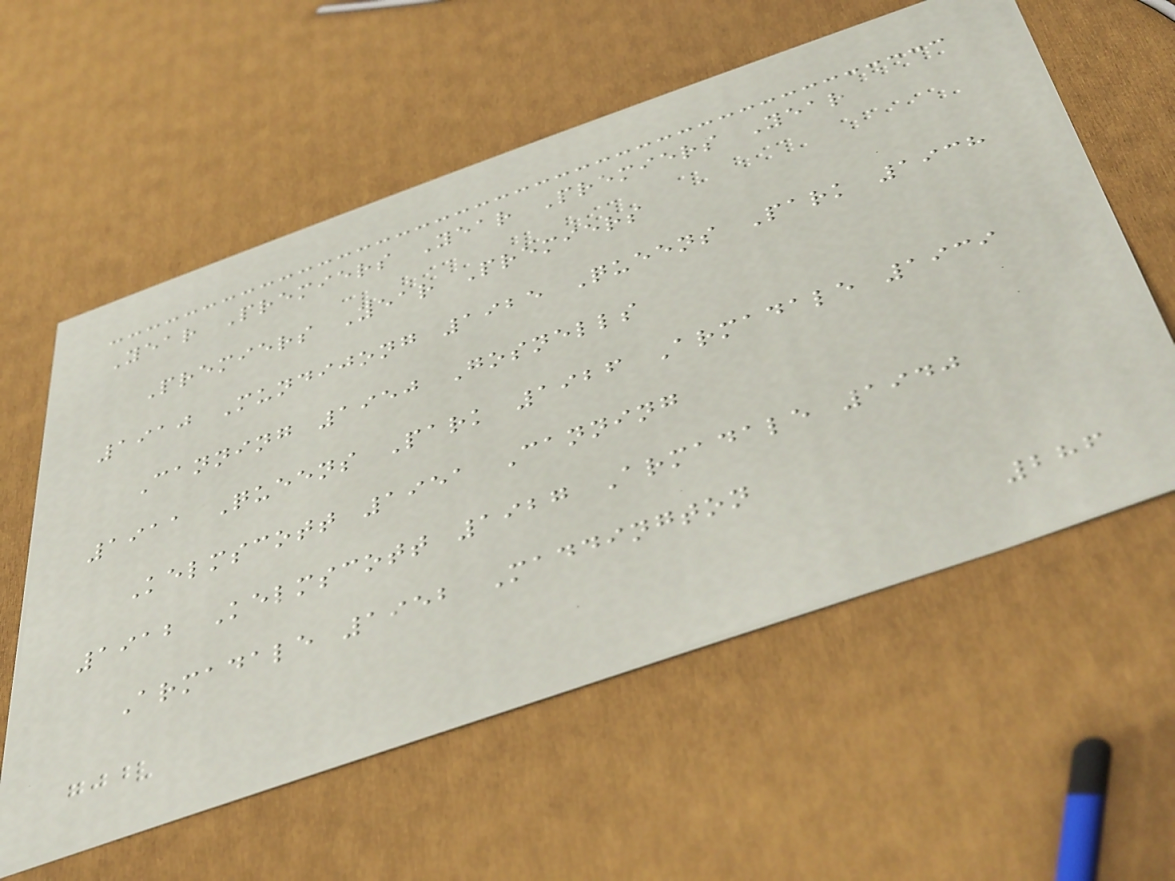Year Premiers Year Premiers Year
Premiers Year Premiers
1910 Mundijong 1925 Queens Park 1938
Canning 1950 Gosnells
1911 Queens Park 1926 Armadale 1939
Kelmscott 1951 Canning
1912 Kelmscott 1927 Armadale 1940
Armadale 1952 Maddington
286
